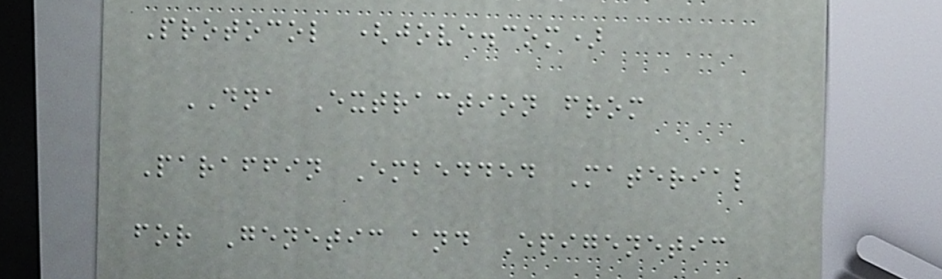Protocol (jove.com)
DNA Extraction from
Paraffin Embedded Material
for Genetic and Epigenetic
